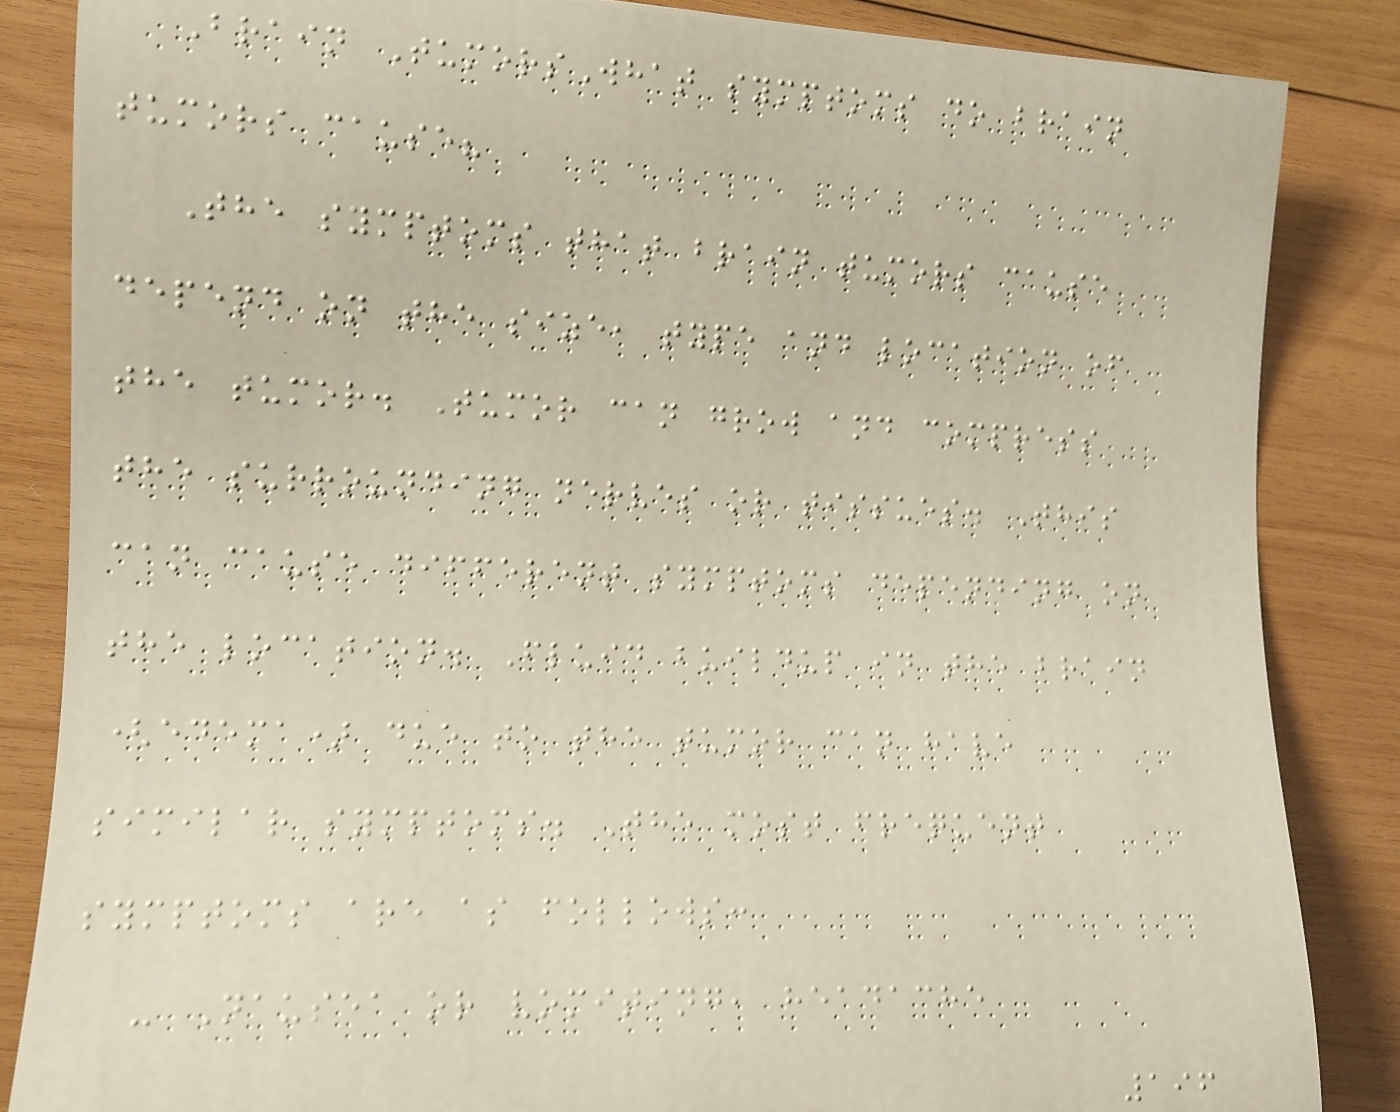Brain TumorsWhat symptoms do brain
tumors cause?
The symptoms that brain tumors cause
depend on the size, type and location of
the tumor. Tumor can grow and compress
the surrounding nerves or tissues. This
can cause different symptoms depending on
the location. Fluid buildup in the brain
(edema) due to the tumor can have
similar symptoms. The most frequent
symptoms are as follows:
- Nausea or vomiting, headache
196
